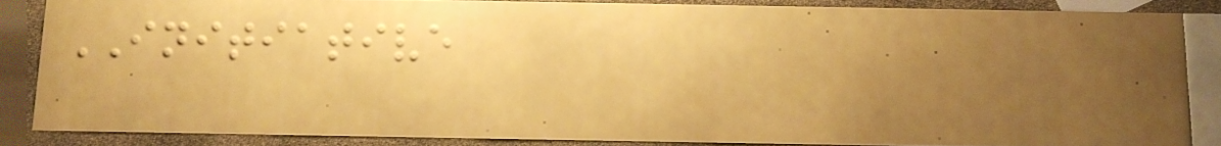INITIATIVE
